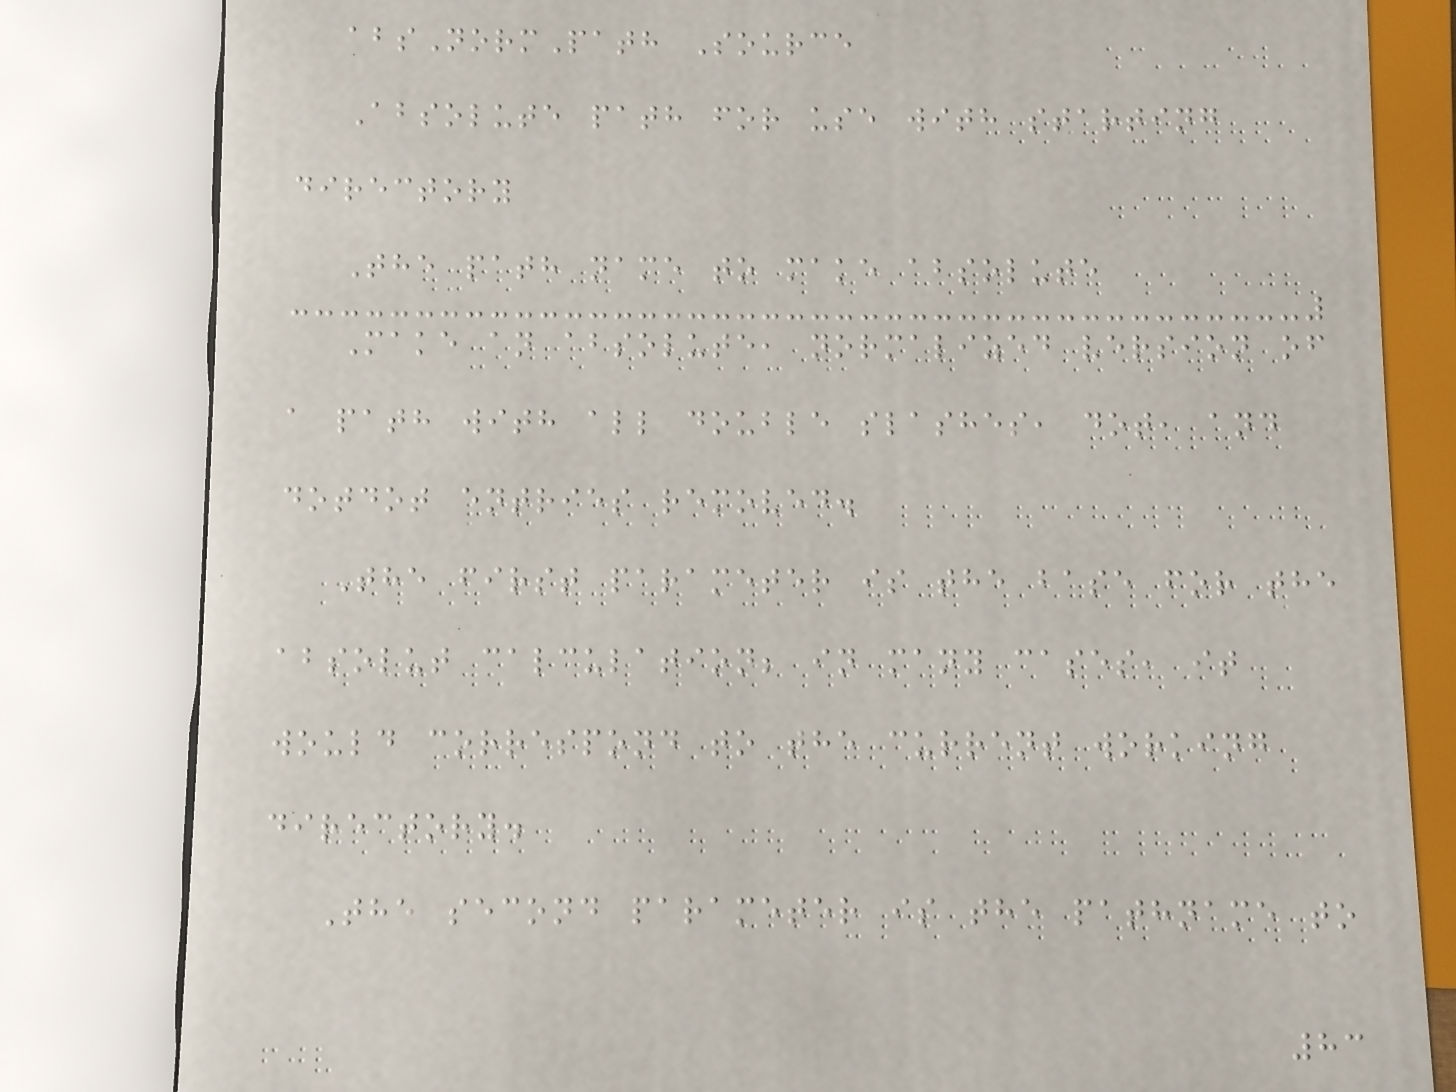absNormPath Source
Absolute path for use with starting
directory
The path name to make absolute
Make an absolute, normalized version of
a path with all double slashes, dot, and
dotdot entries removed.
The first parameter is the base for the
absolut calculation; in many cases, it
would correspond to the current working
directory.
The second parameter is the pathname to
83
